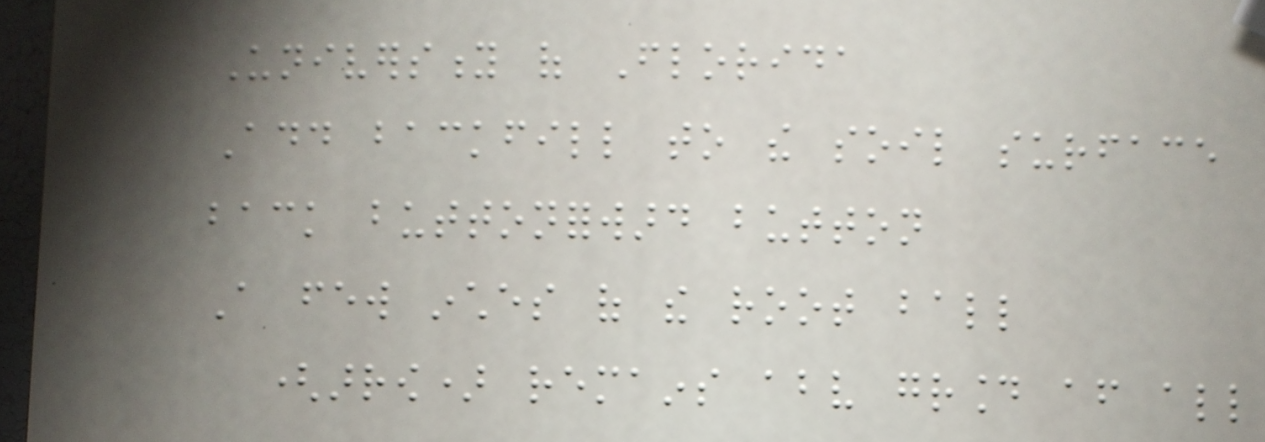University of Florida
Add backfill to the soil surface
back buttonforward button
A few inches of the root ball
(arrow) remains above ground after all
